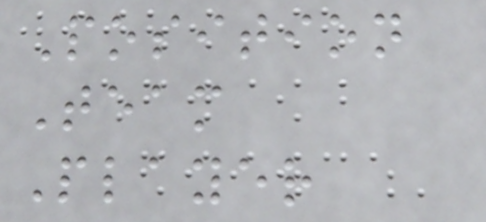Position
Team
Player
